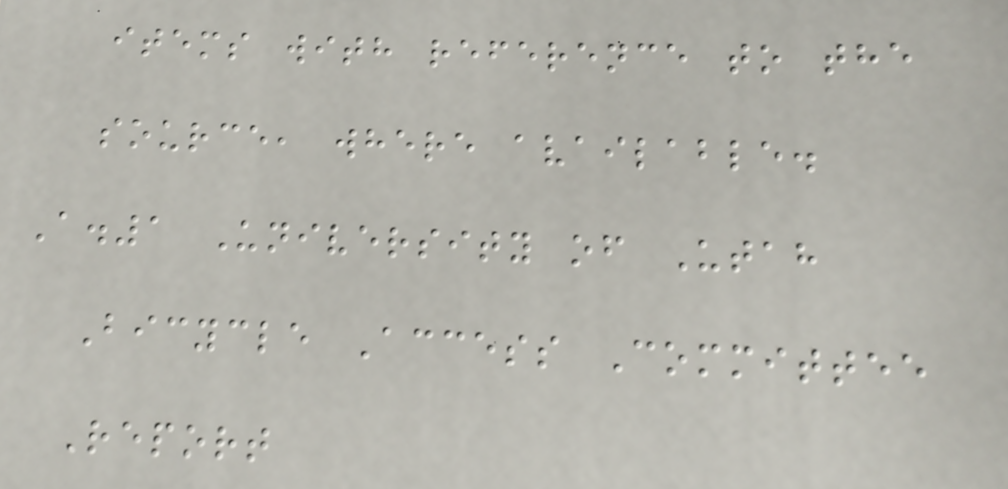items with reference to the
source, where available.
A.1 University of Utah
Bicycle Access Committee
Report
